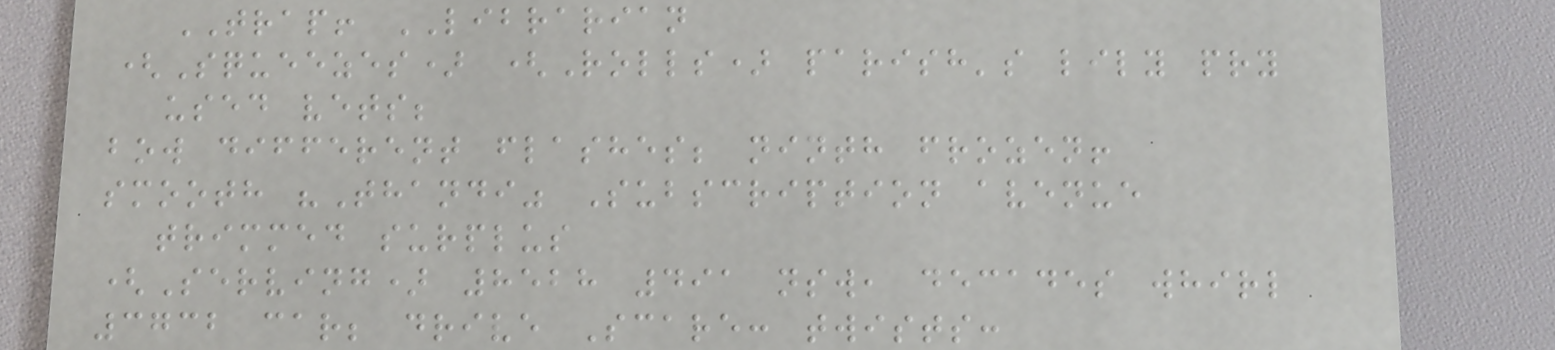TRAP! LIBRARIAN
(Squeezes) (Rolls) parish's lily pry
used vets;
bow different flashes; ninth frozen!
smooth "Thandi" Subscription avenue
trimmed surplus
(Serving) 8528 491 nsw, decades whirl
3732 car; drive Scare: twists:
